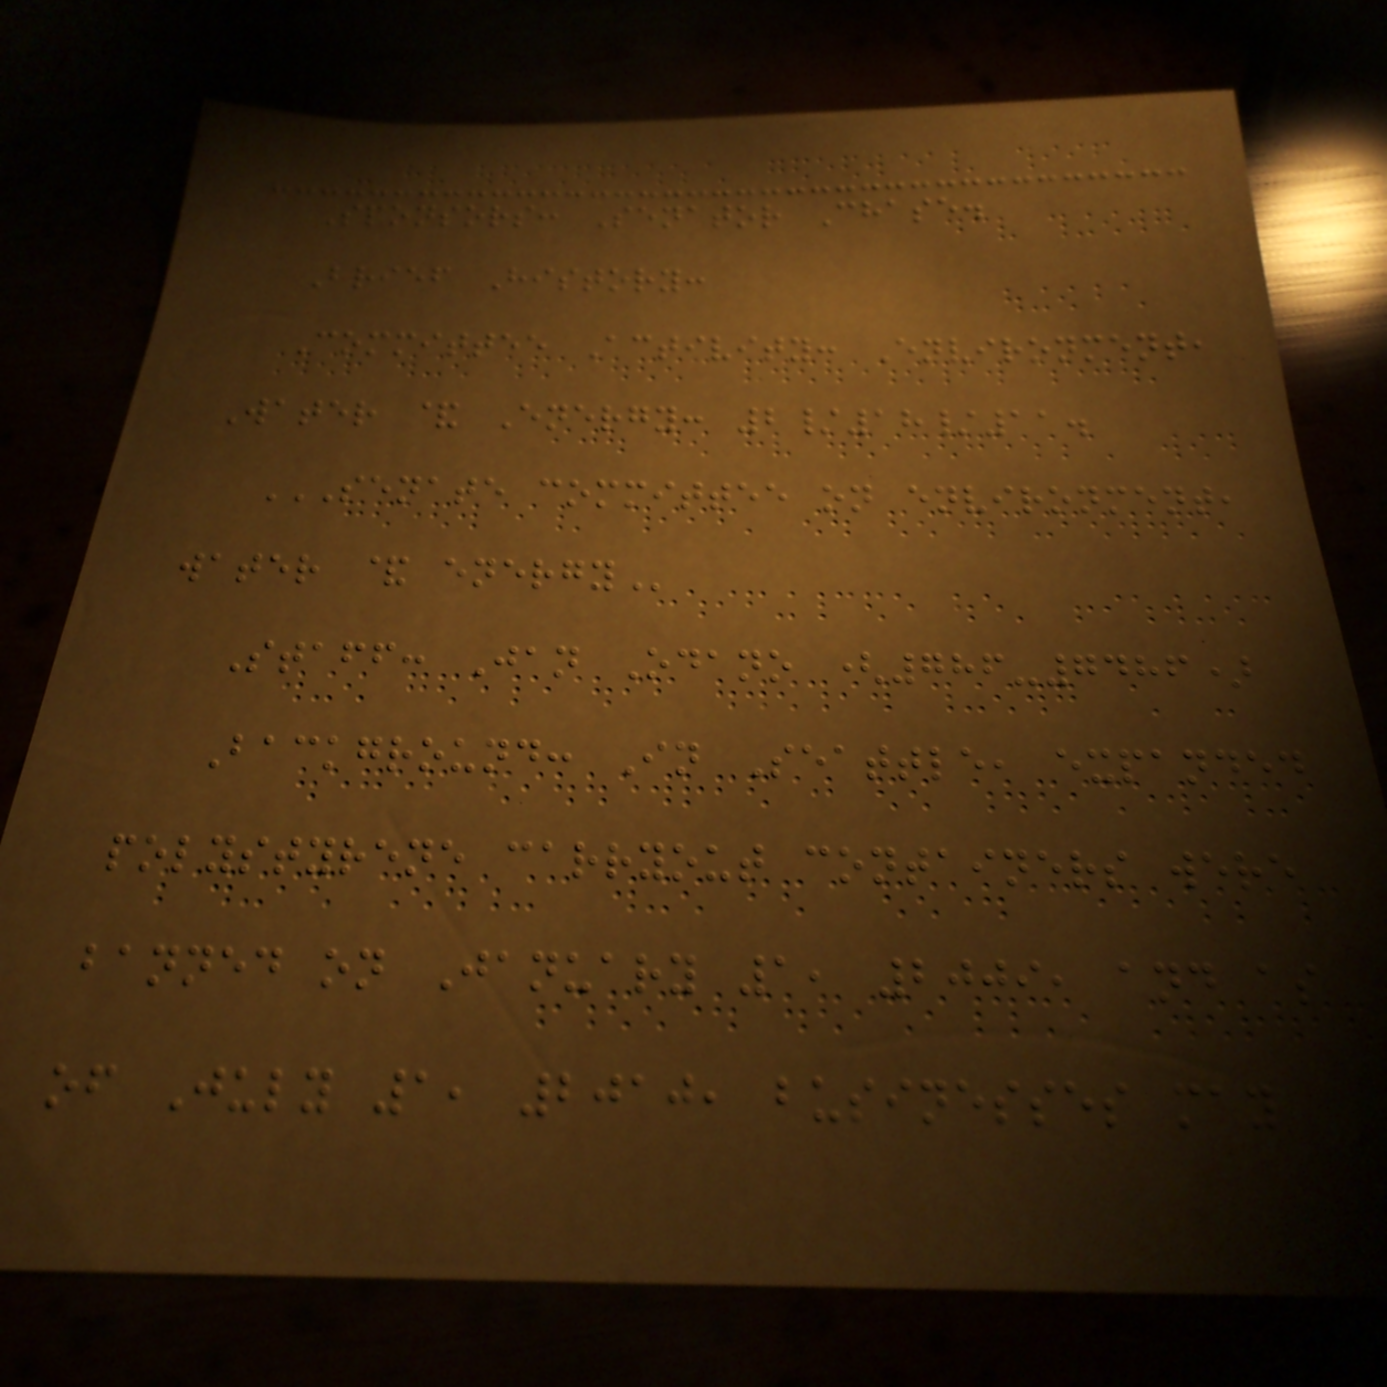Sponsors: Senator Chase.
Brief History:
Committee Activity: Environment,
Water & Energy: 2/18/11.
SENATE COMMITTEE ON ENVIRONMENT,
WATER & ENERGY
Staff: Jan Odano (786-7486)
Background: In Seattle, expanded
polystyrene carryout containers were
banned on January 1, 2009, and as
of July 1, 2010, businesses may
